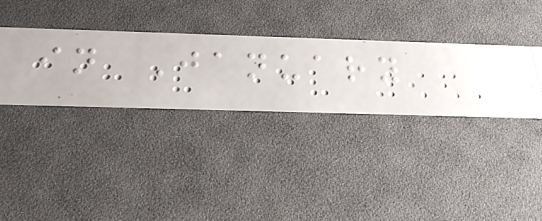in January
